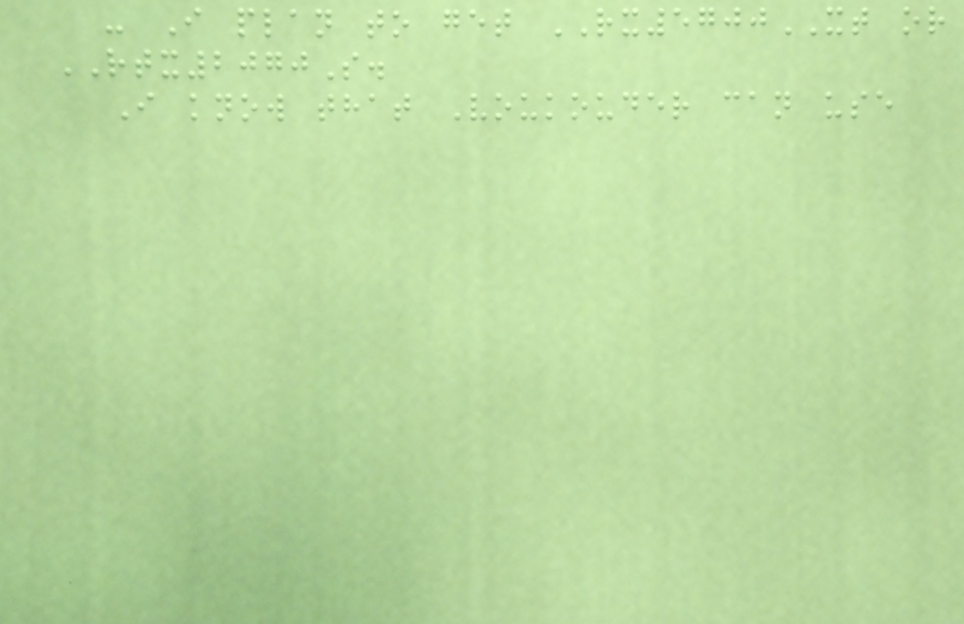- I plan to get RX5700XT or
RTX2070S.
I know that Voukouder can use
